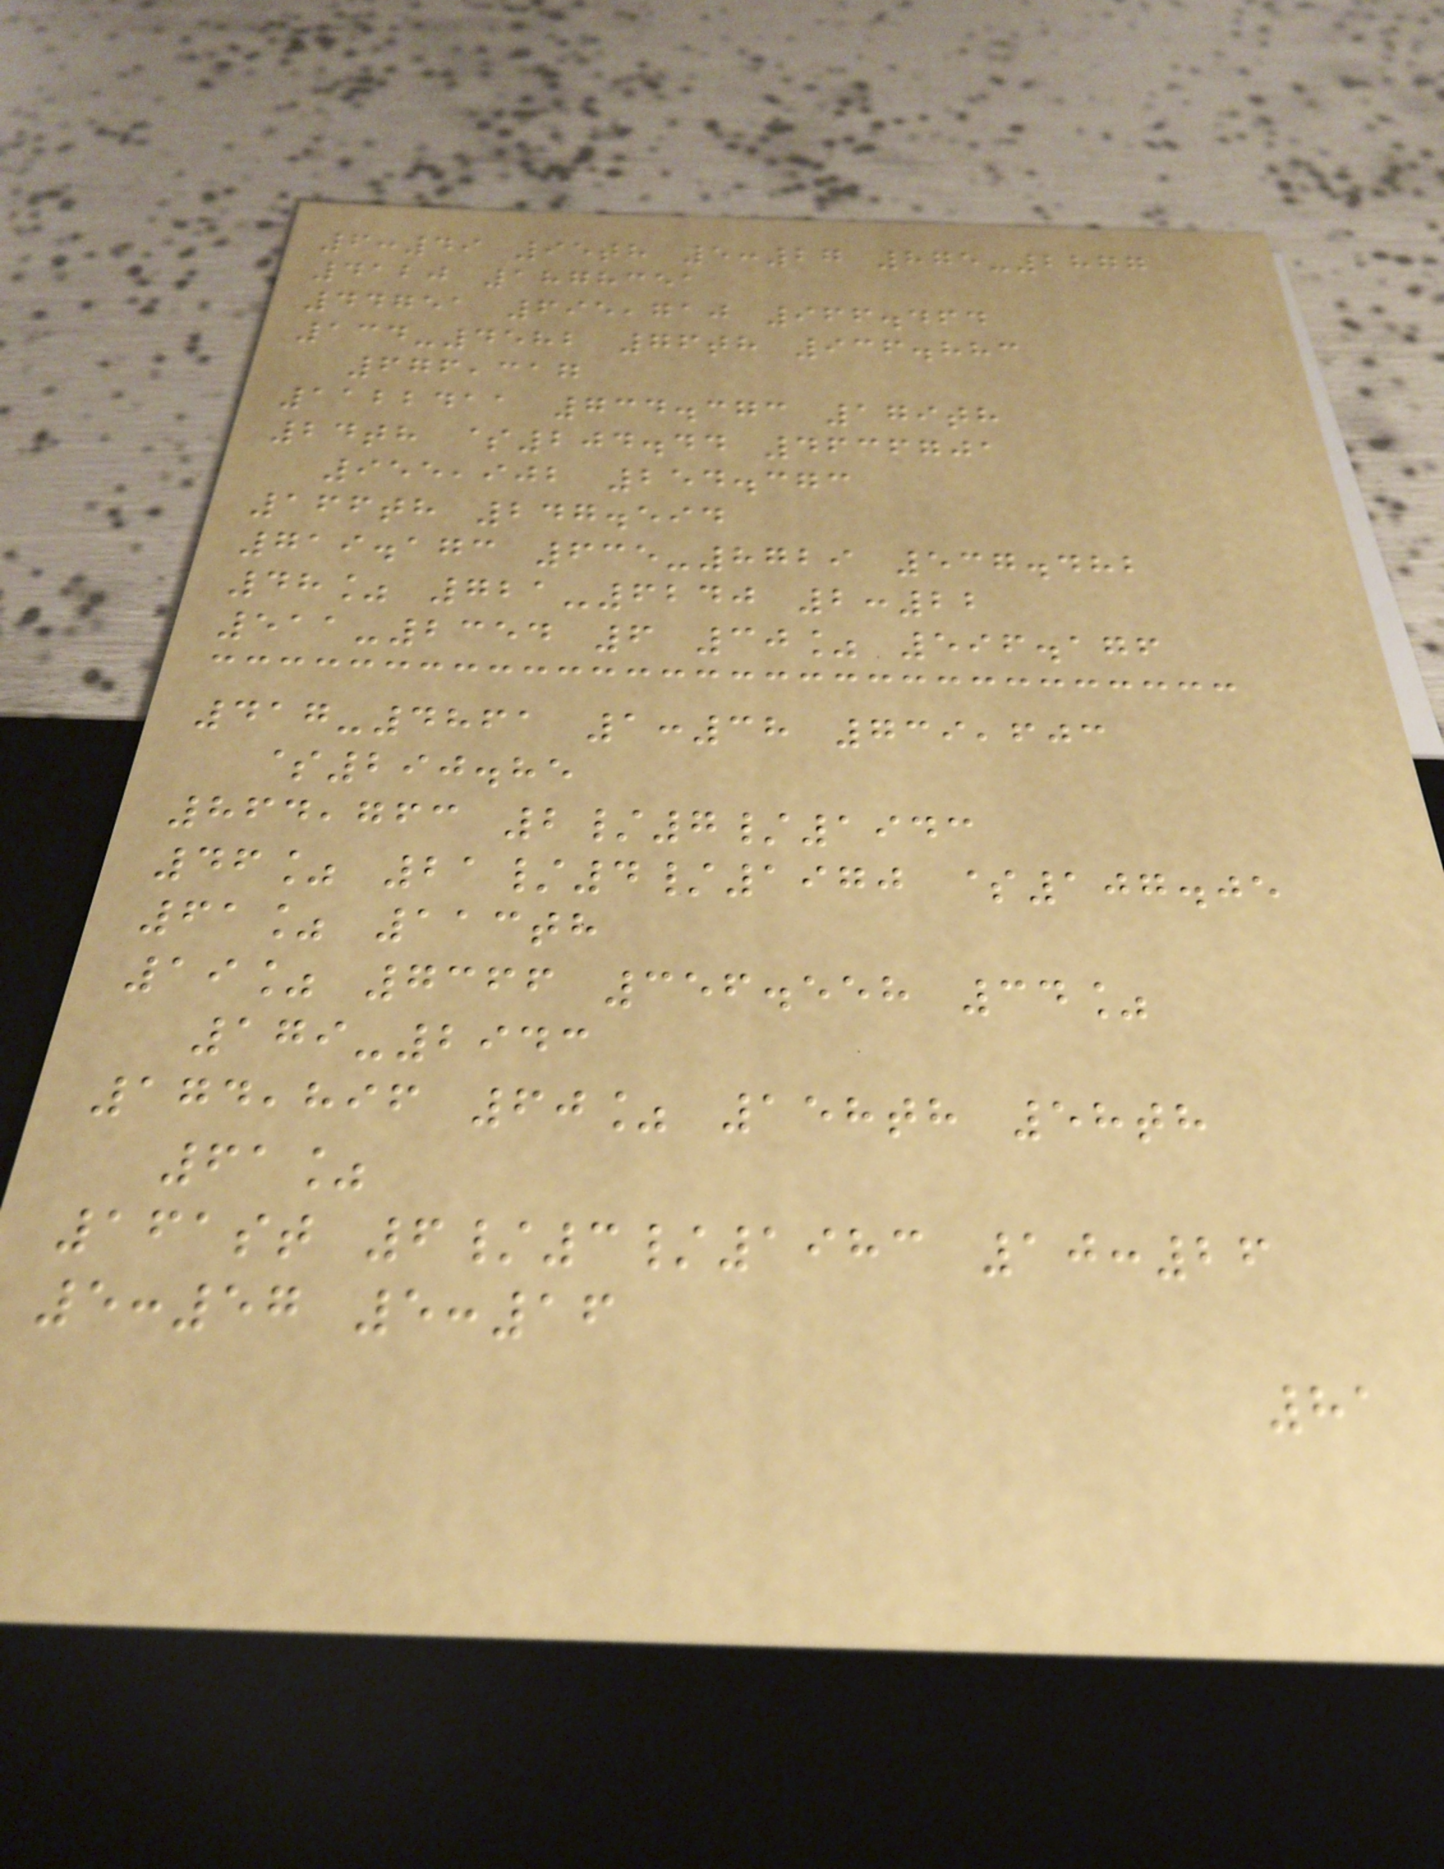6:49 95th 5:27 875-2877
4120 1878351
44751 695,710 966.464
134-4582 76th 936.883
676,317
1122411 734.373 179th
24th $204.44 4636701
955,902 254.373
166th 247.594
719.173 635-8729 537.482
48% 721-6240 2:22
511-2354 6 30% 596.176
417-4861 1:38 739,603
$290.85
864,763 2/7/1943
46% 21/4/1970 $107.05
61% 113th
19% 7366 356.558 34%
179-2943
174,896 60% 158th 58th
61%
161st 6/3/1983 10:26
5:57 5:16
81
